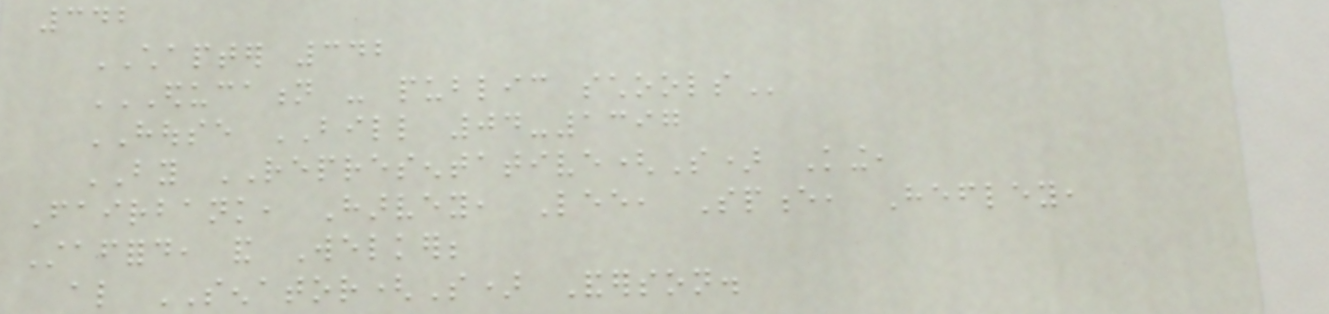342
CHAPTER 342
EDUCATION - PUBLIC SCHOOLS
HOUSE BILL 04-1397
BY REPRESENTATIVE(S) King,
Fairbank, Harvey, Lee, Spence, Hefley,
Stafford, and Welker;
also SENATOR(S) Anderson.
